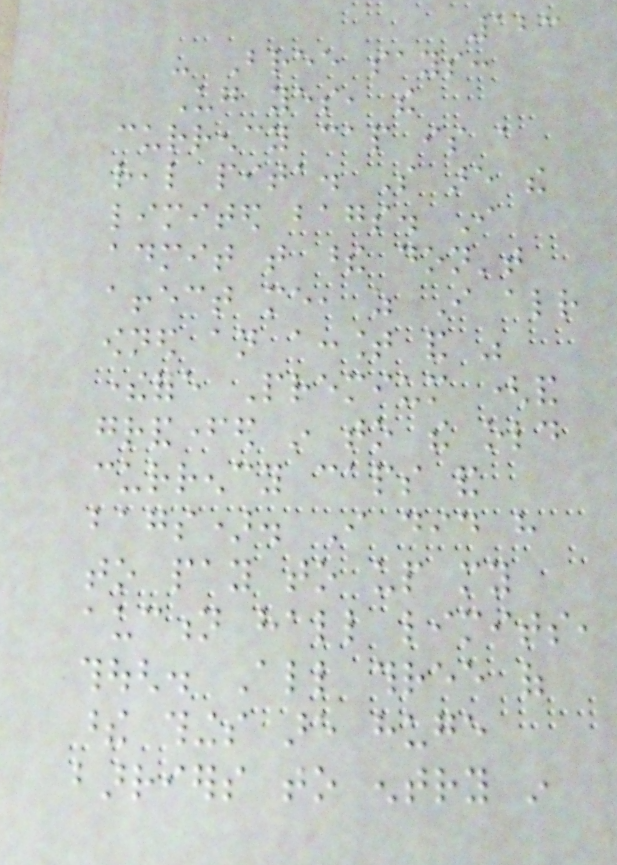123
- Bree says:
Ug yes, the
currency cap is a
real pita. So are the
limited bags. I
admit that these don't
affect me, as I already
owned an account and was
therefore Premium (and
grandfathered in to the old
currency caps and
bags). I did have
to pay to up my
auction hall limits,
though. All three of
these things are huge
barriers to entry in
